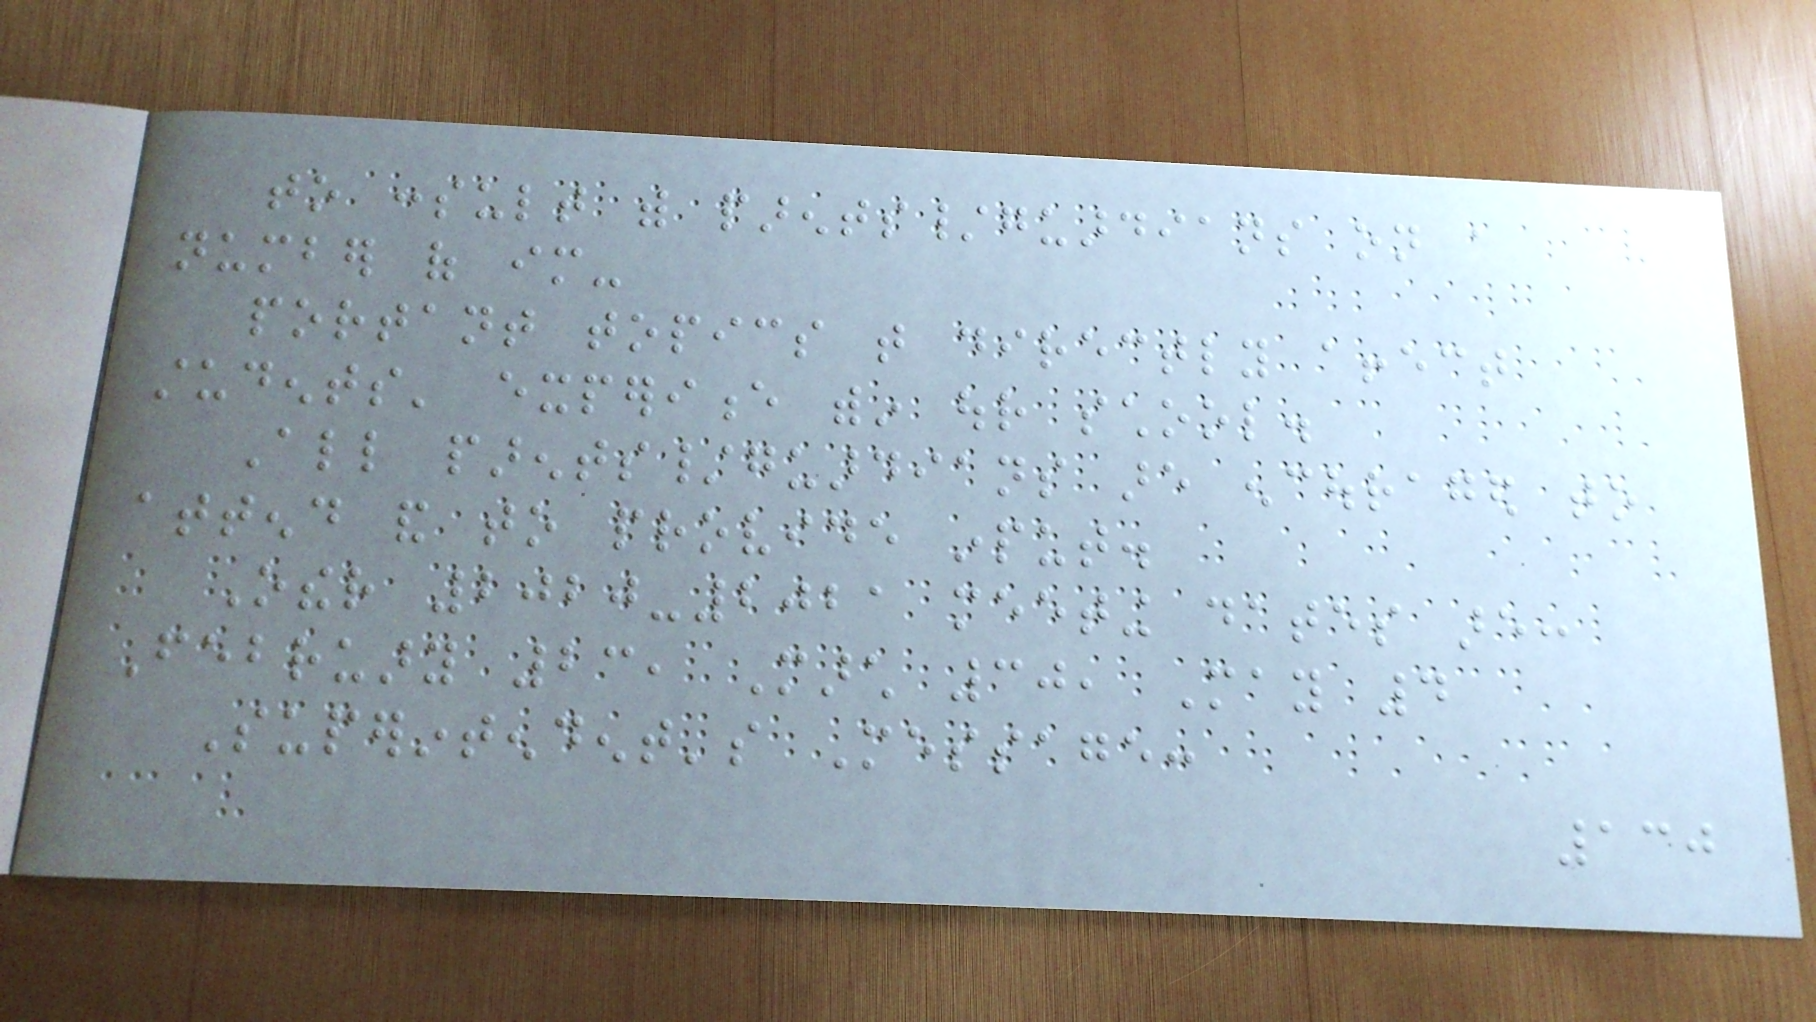to consult with parents/guardians on a
number of im-
portant topics that directly affect
students' experience within our school.
All parents/guardians are encouraged to
attend and to provide input.
Other 2020-2021 meeting dates are:
February 23, March 30, May 4
Superintendent's Message:
130
